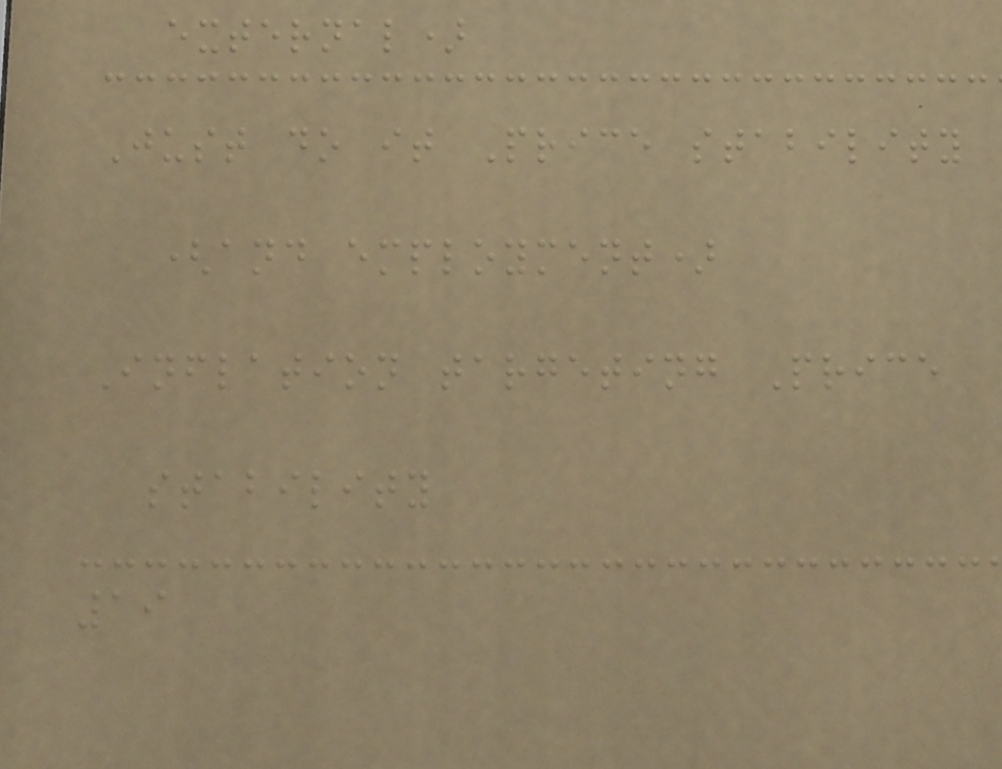external)
Just do it Price stability
(and employment)
Inflation targeting Price
stability
19
